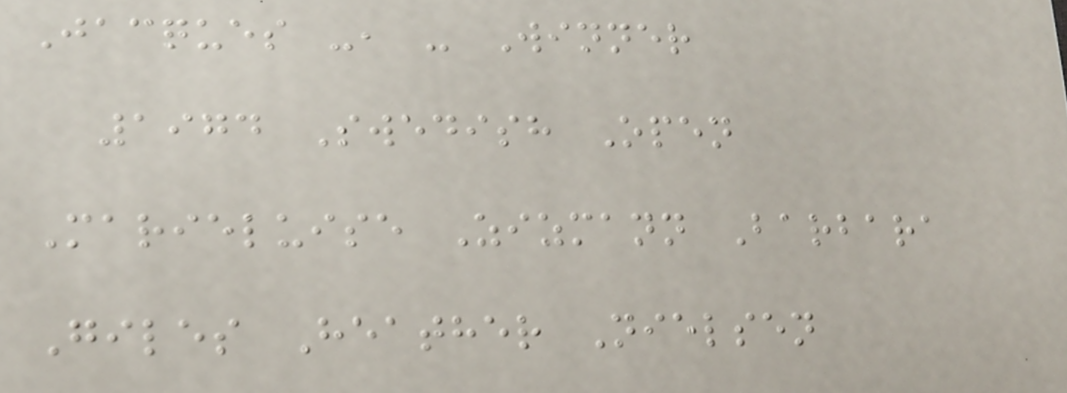Jacques -, - Winner
1974 Swedish Open
Marieluise Zizmann Barbara
Giles Heather Nielsen
